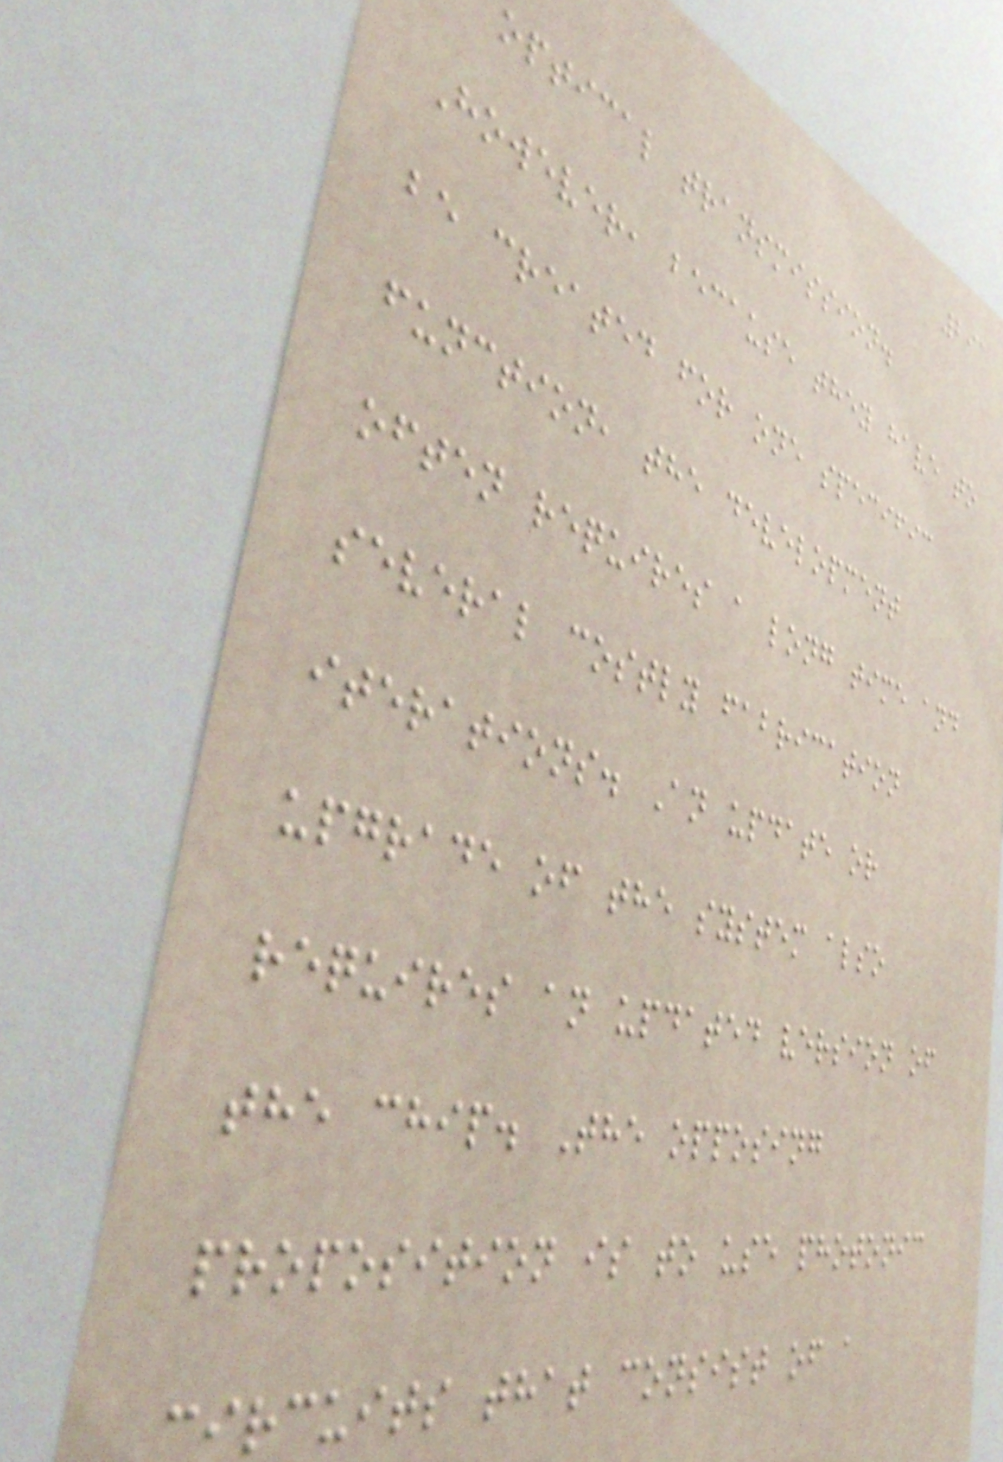291
optical transmission.
However, because they have to
be created for one specific
function, the development
often requires a long time and
several costly fabrication
iterations. An update or
upgrade of the system also
requires an updated version of
the chip. The opposing
proposition is to use photonic
circuits that consist of a
